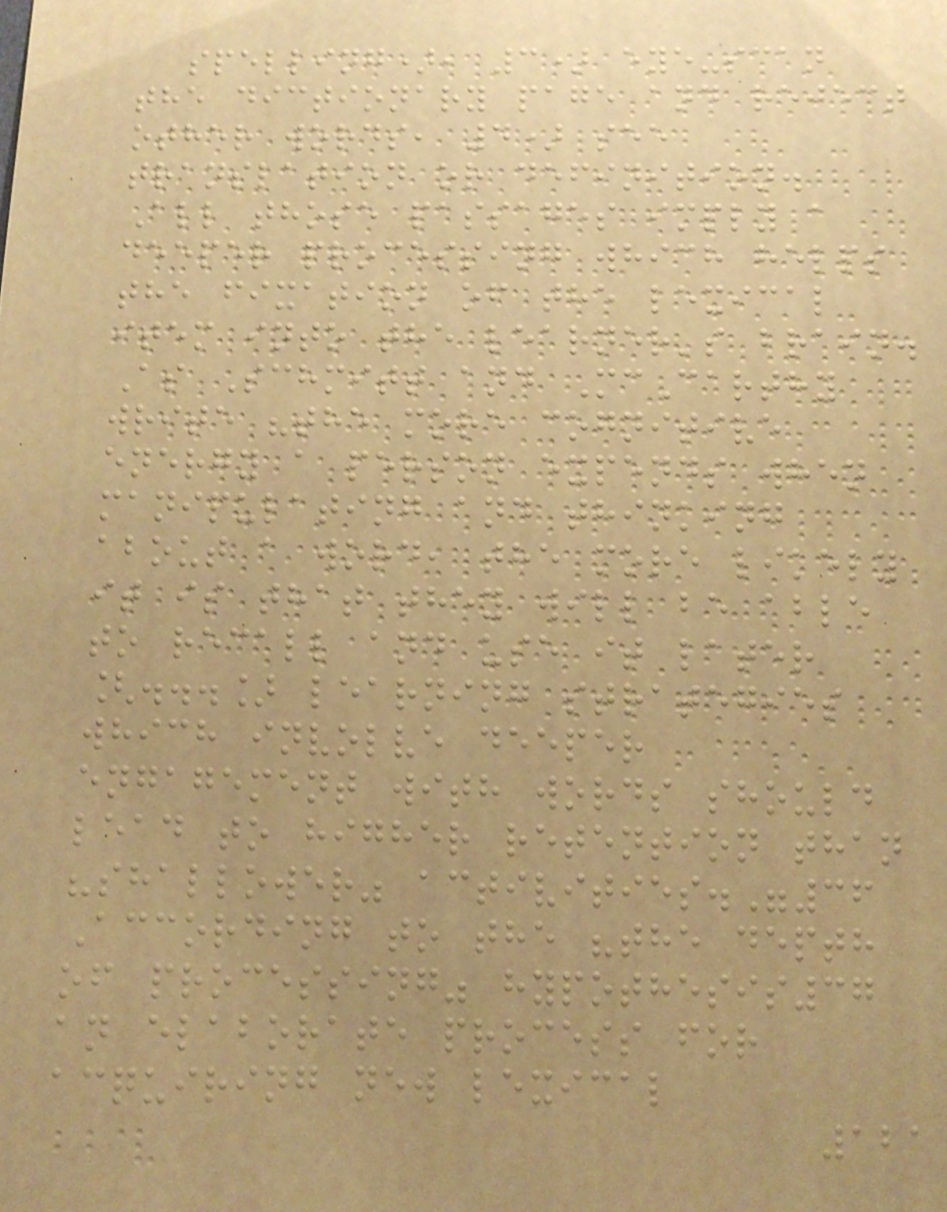spelling), 3) eye-scan
the dictionary page and reject
other words, 4) see
translation or definition.
All those passages imply a
deeper processing which helps
the fixation of the lexical
item into the learner's brain.
As Schmitt and McCarthy
write "the more cognitive
energy a person expends when
manipulating and thinking
about a word, the more likely
it is that they will be able
to recall and use it later
[...] learning strategies
which involve deeper
engagement with words should
lead to higher retention than
"shallower" activities."36
According to the "the depth
of processing" hypothesis37
an elaborate process for
acquiring new lexical
121
